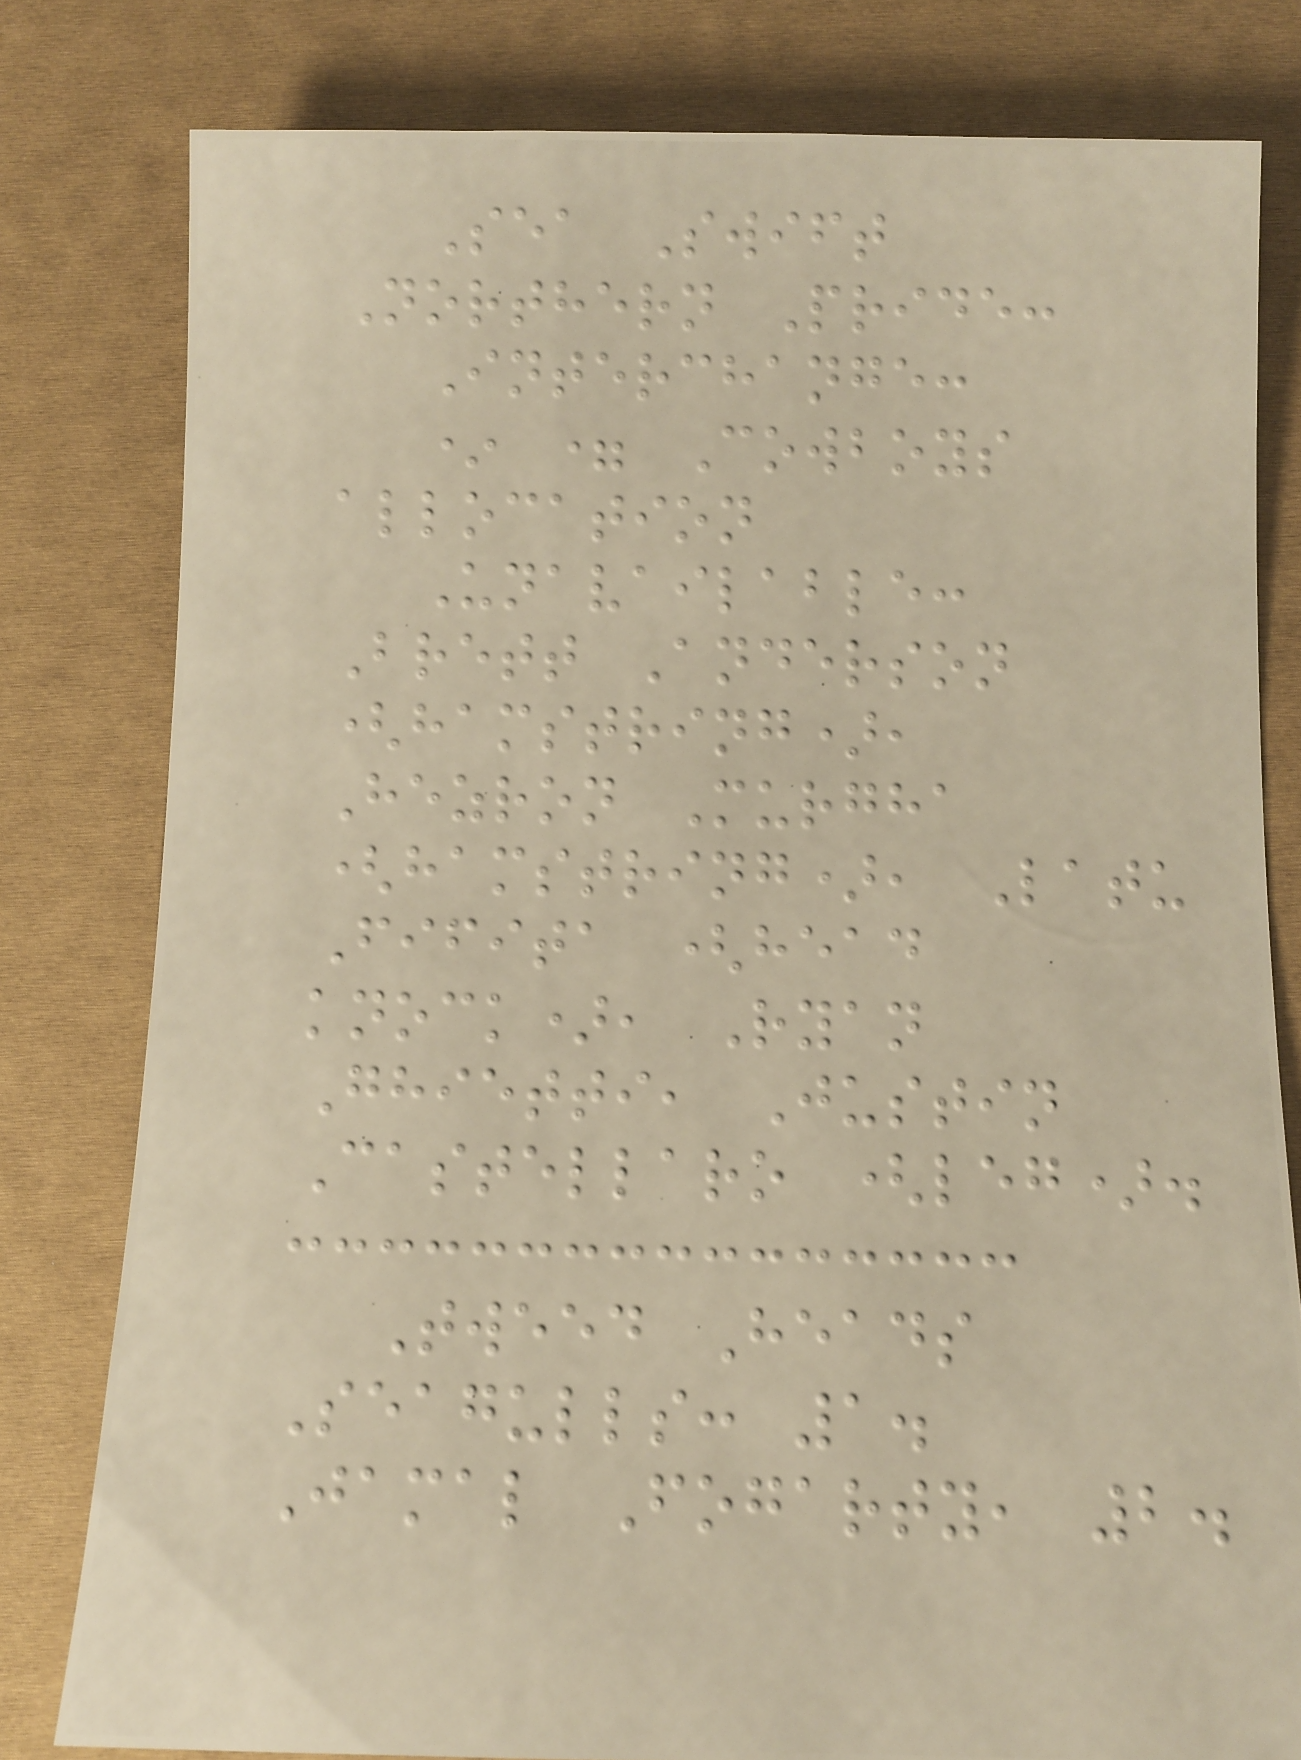Sea Swift
Northern Pride:
Interchange:
* = Cowboys
allocation
Unavailable:
Brett Anderson
(hamstring),
Hezron Murgha
(hamstring), Latu
Fifita (head
knock), Ryan
Ghietti, Justin
Castellaro (leg).
Tweed Heads
Seagulls: 1.
Jamal Fogarty, 2.
